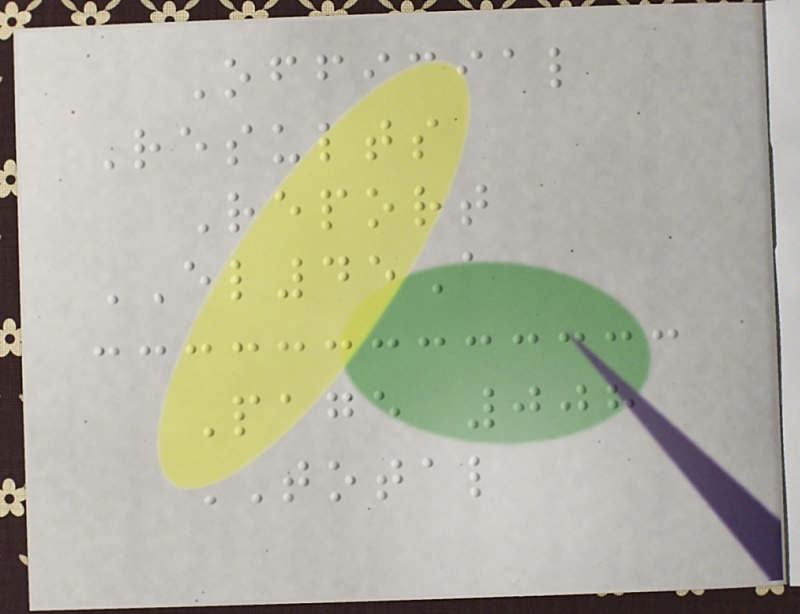Official
Results
Report
EL45A
Page 008
TOTAL
